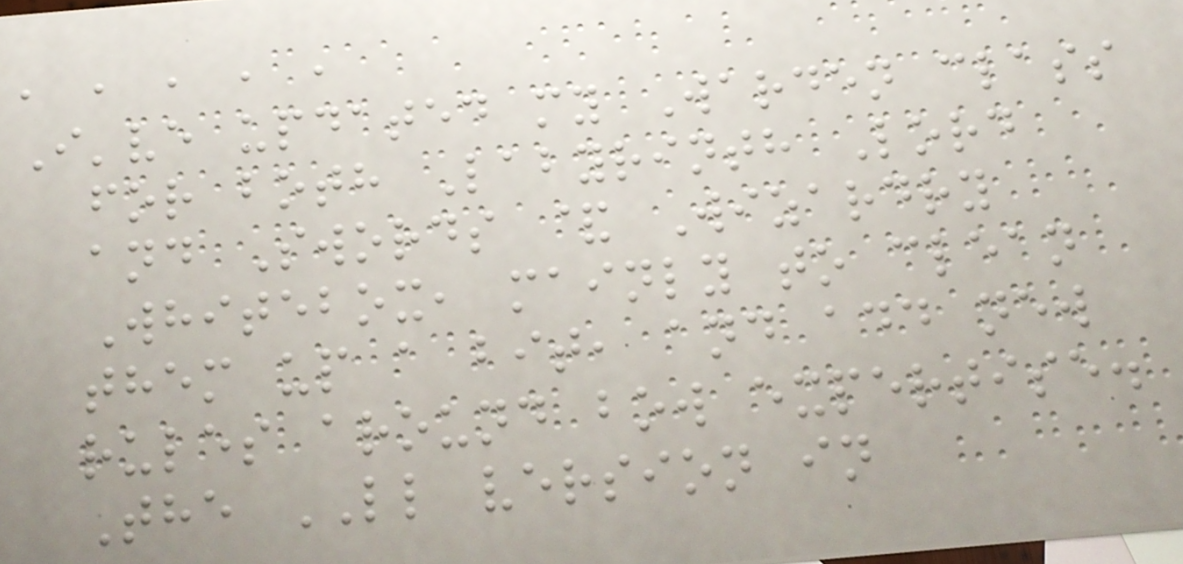, , , , ,
I've updated my Warden class
for both Labyrinth Lord
and Swords & Wizardry
Whitebox, mainly to clean
them up a bit, and add new
rules around bow expertise.
The LL version in
